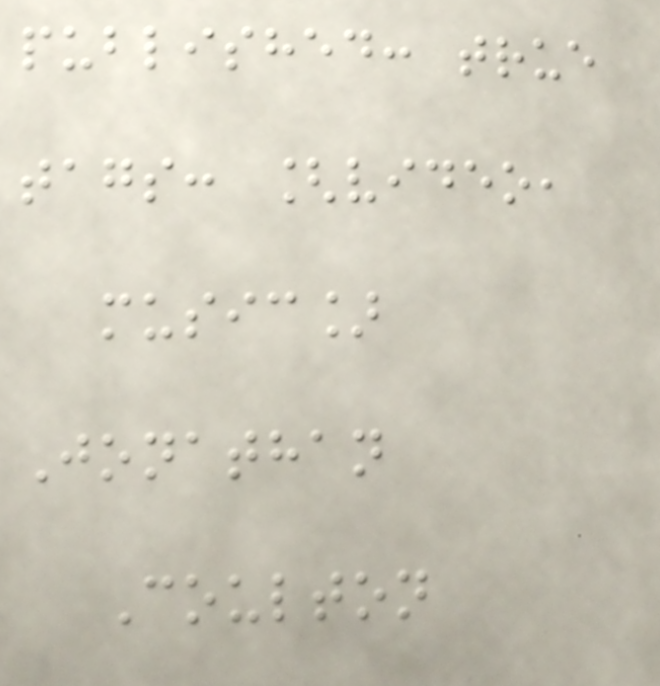published: true
tags: [video,
music]
Jonathan
Coulton
